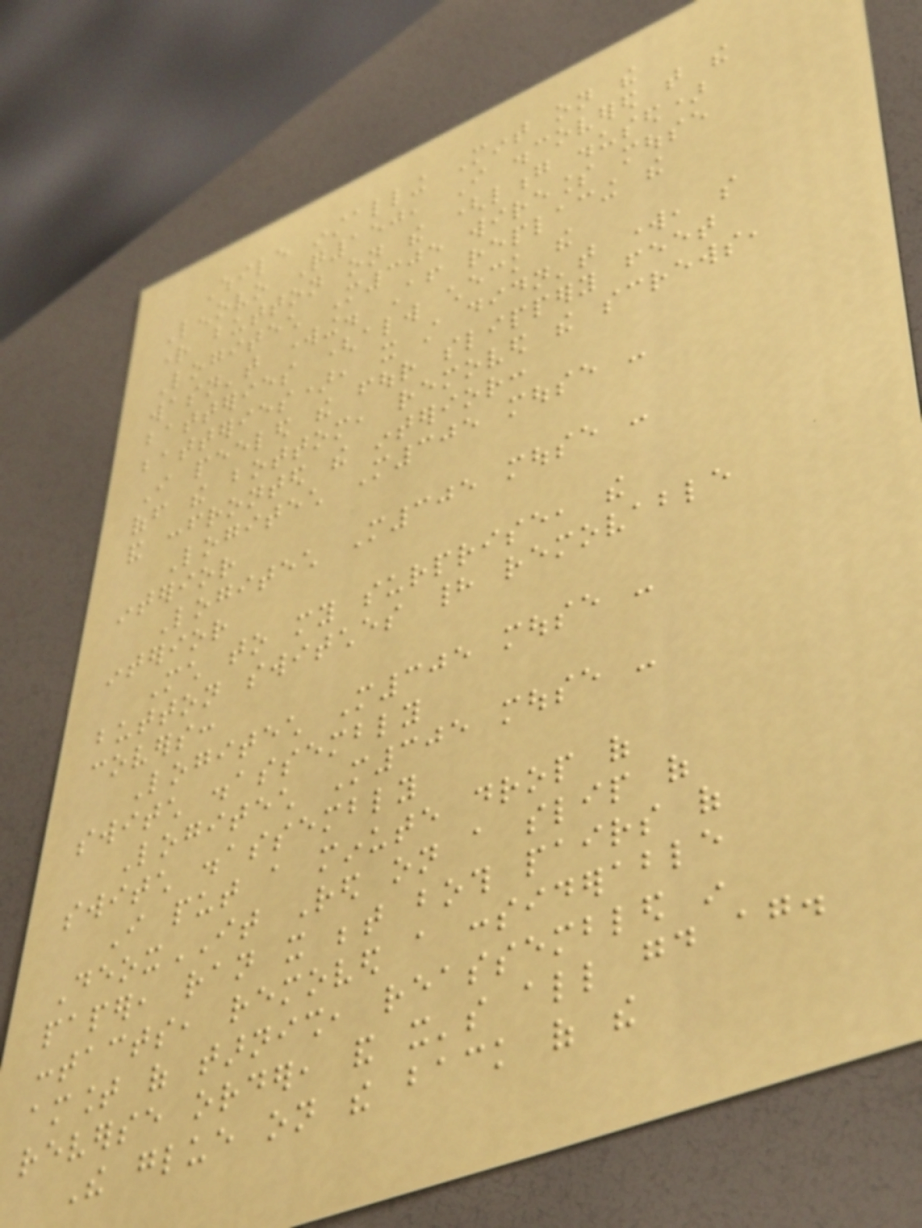While installing Mint on the
Lenovo Q150, I discovered that the
right button on the (long disused)
Logitech M305 wireless mouse
wasn't working. After replacing the
batteries (always check the
batteries), it still didn't work, so
I peeled the four slippery feet
off the bottom, removed the screws,
and confronted the interior:
Logitech M305 mouse -
interior
Logitech M305 mouse -
interior
Much to my surprise, the
button switches had removable
covers:
Logitech M305 mouse -
switch disassembly
Logitech M305 mouse -
switch disassembly
I put a minute drop of
DeoxIT Red on a slip of
paper, ran it between both pairs of
contacts, removed a considerable
amount of tarnish, reassembled in
reverse order, and it's all good again.
The glue on the back of the
